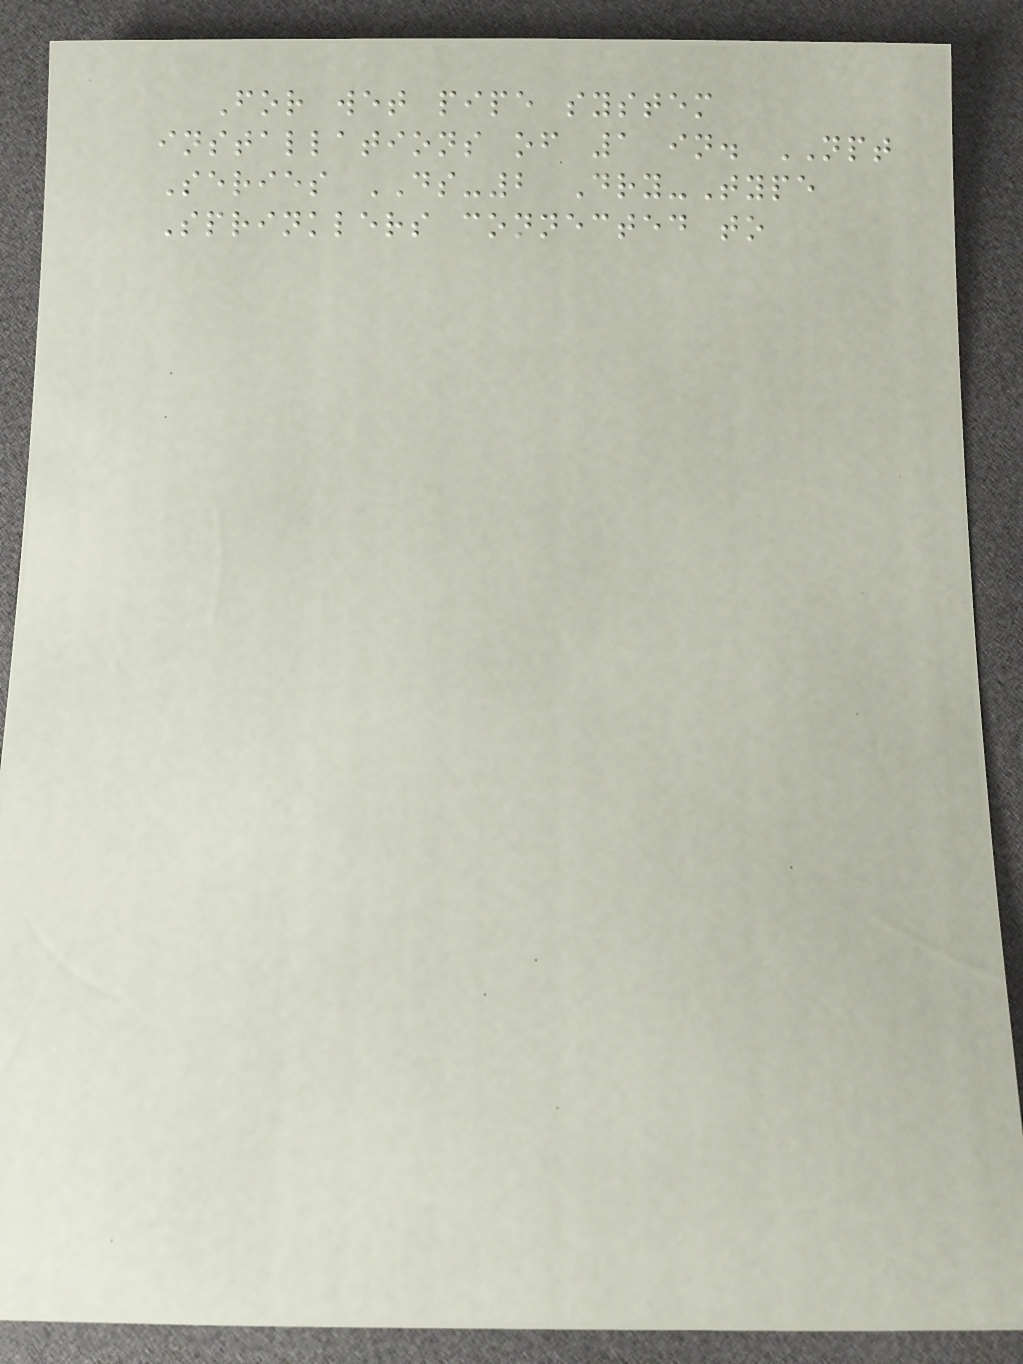For wet pipe system
installations of 1 in. NPT
Series DS-2 Dry-Type
Sprinklers connected to
